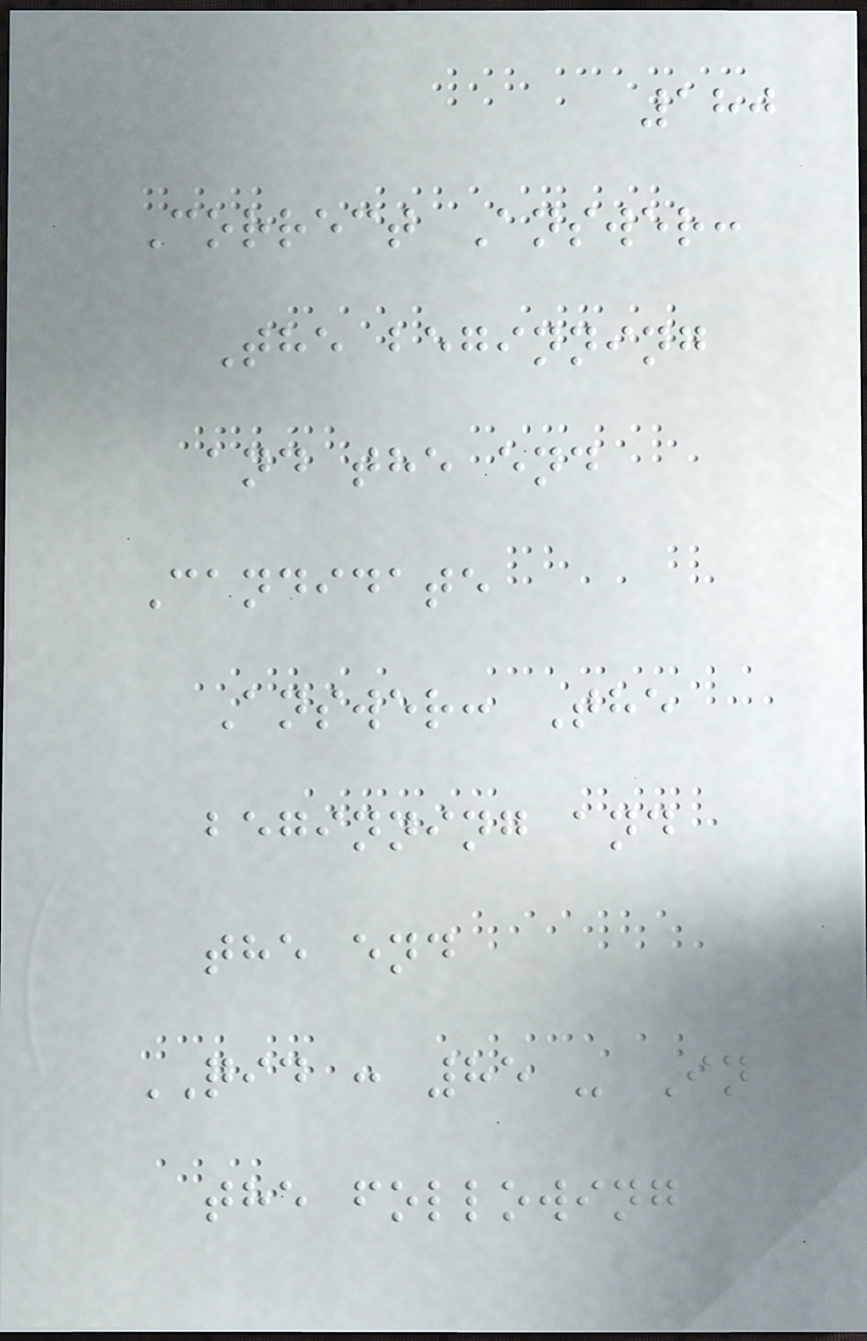180
Correct Answer:
The beginning
and the end
Candidate
Answer: The
beginning and
the end
QID : 85 - In
the following
